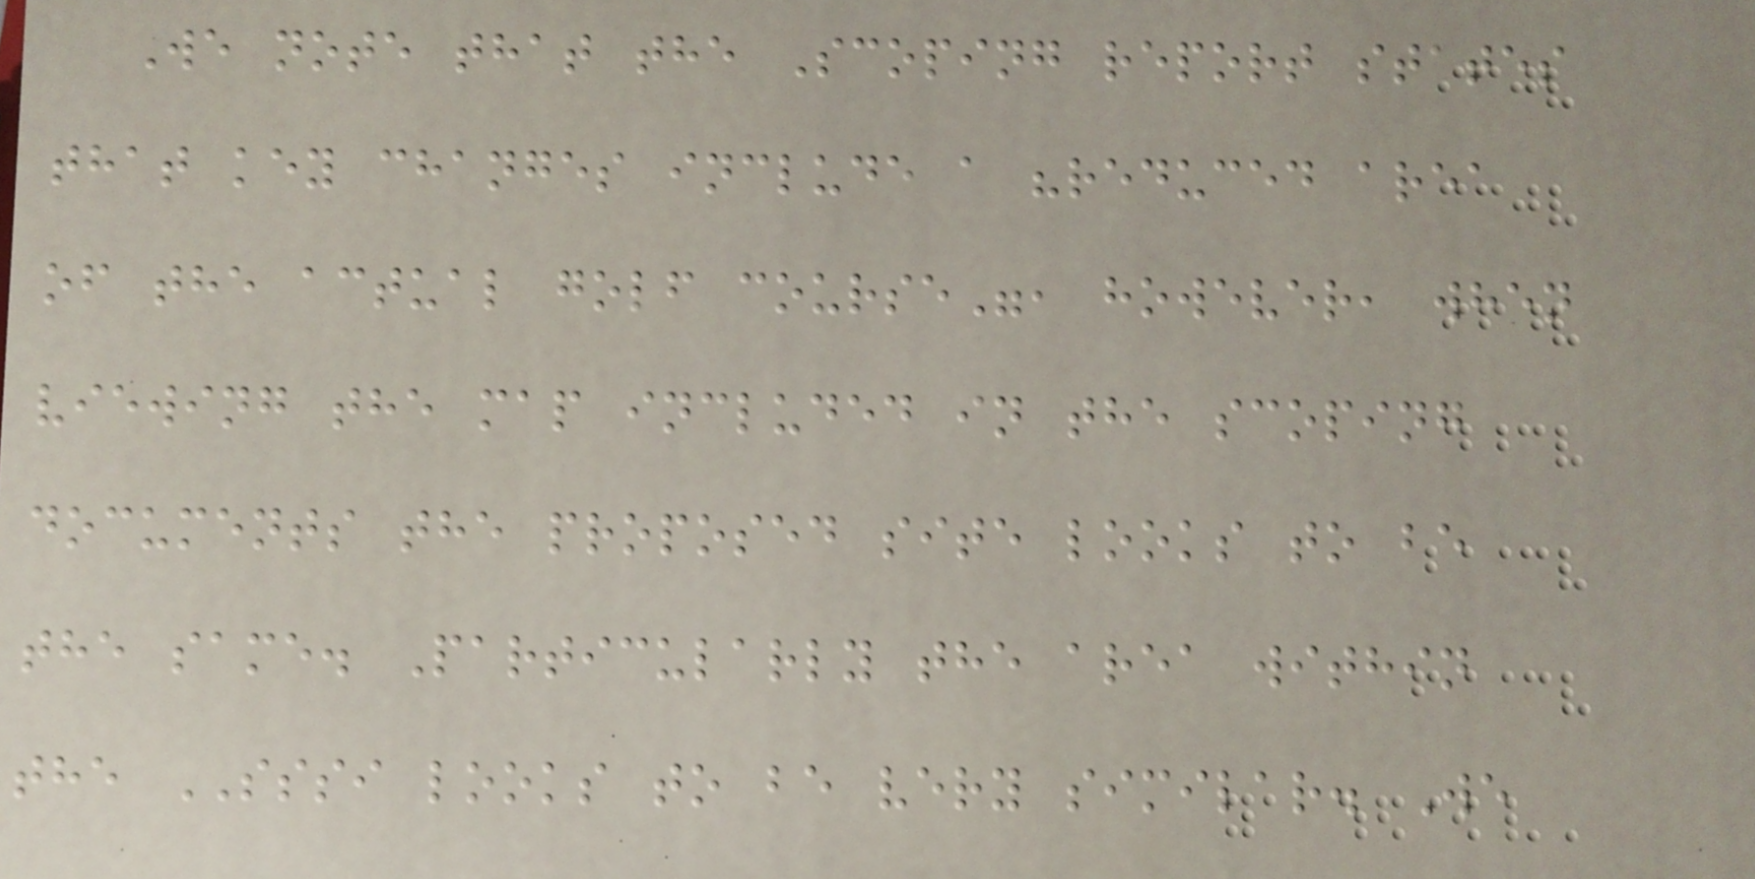We note that the Scoping report states
that key changes include a "reduced area
of the actual golf course", however, when
viewing the map included in the scoping
documents the proposed site looks to be
the same. Particularly the area within
the SSSI looks to be very similar. We
